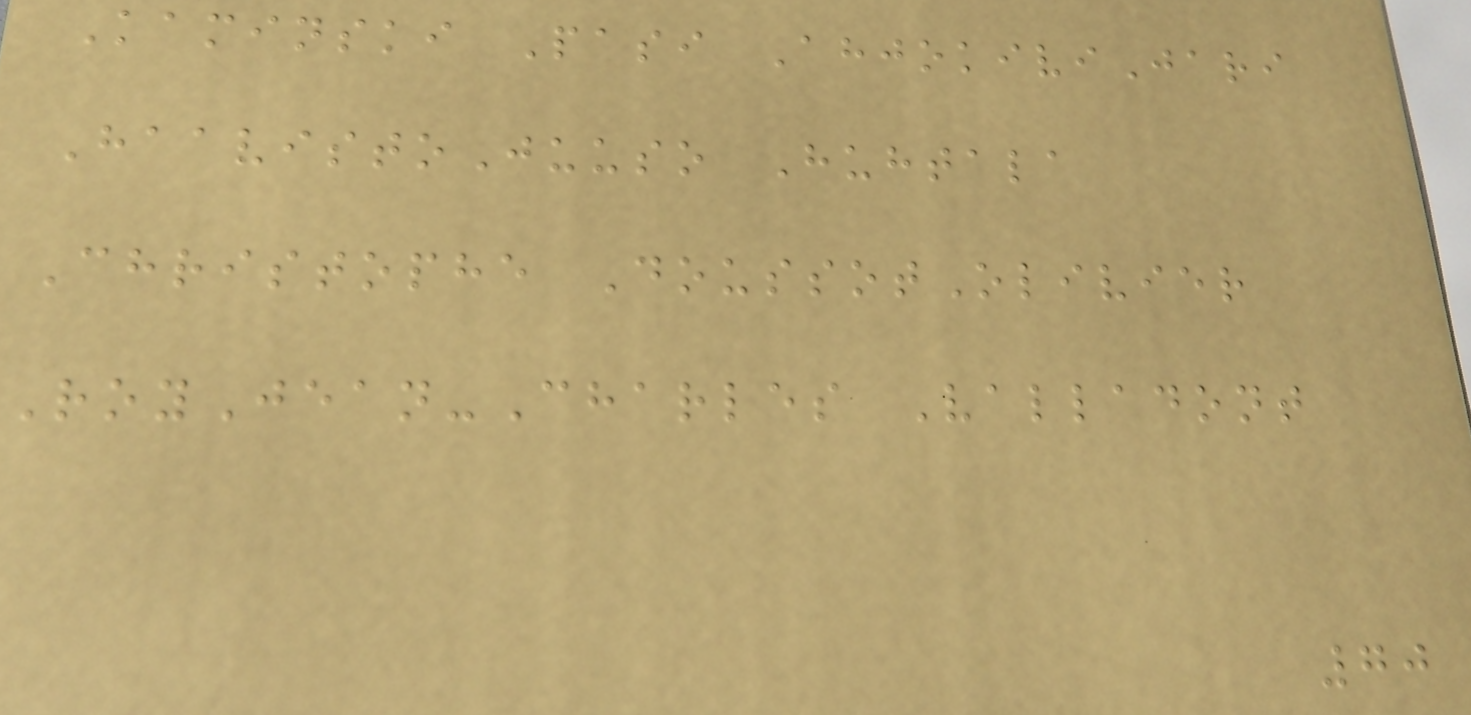Kaminski Pasi AhjokiviJari
HaavistoJuuso Huhtala
Christophe DoussotOlivier
RoyJean-Charles Valladont
70
